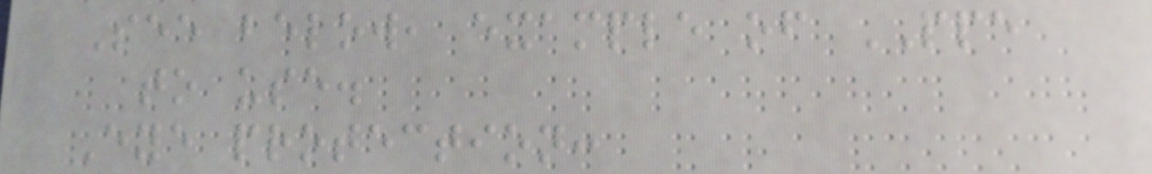See below, example of PPE
to use.
Eye protection:
